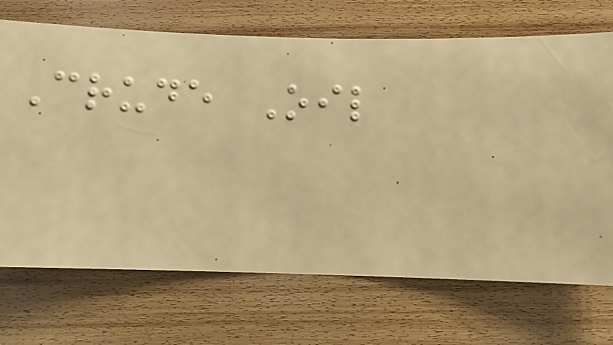Crude Oil
